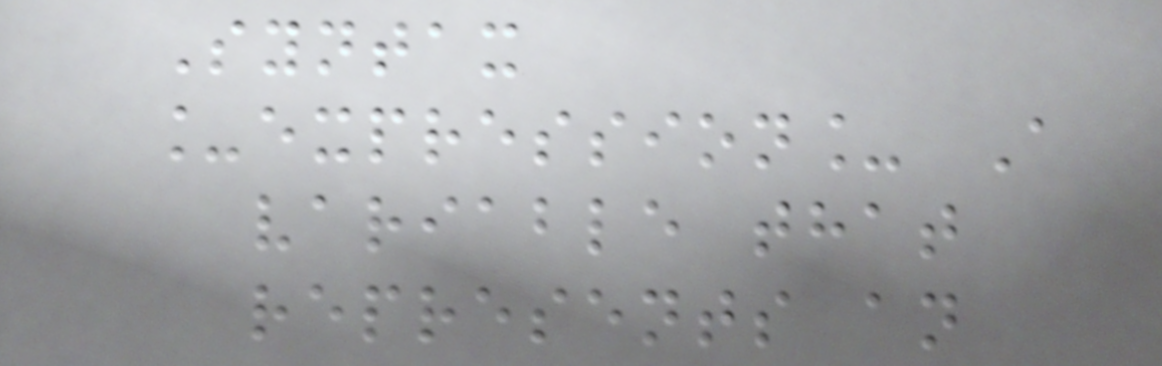Syntax
_expression_ A
variable that
represents an
